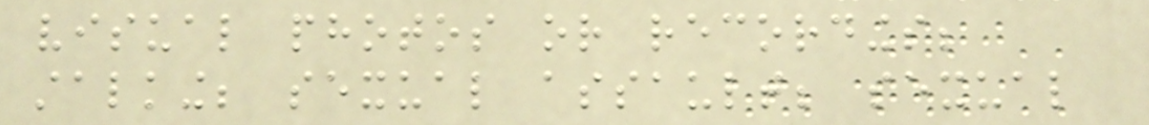visual photos or recordings;
stalking; sexual assault; sexual
